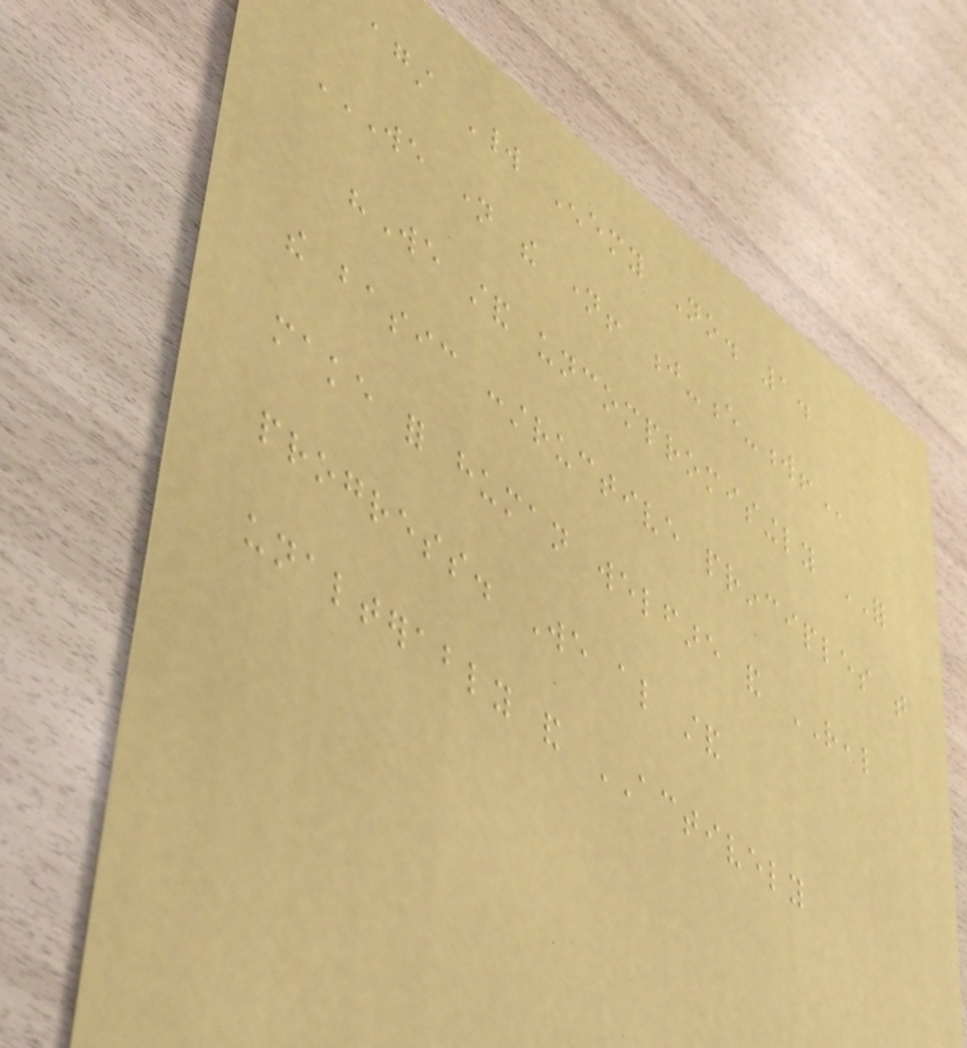against World Enemy No. 1.
WE NAME THE NAME! J-E-W!
"We stand uncompromisingly FOR
the basic constructive principles that
make for human welfare and REAL
progress. We also stand
unalterably and ACTIVELY
